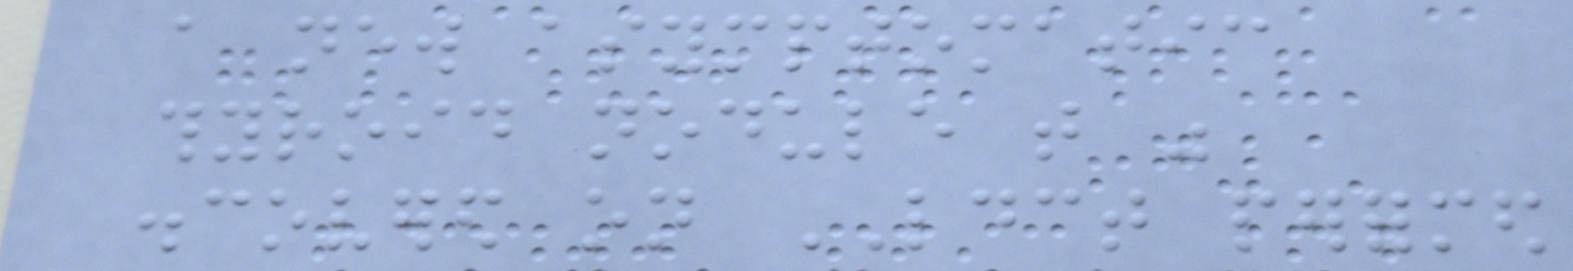a new asymptomatic
thyroid nodule that was
discovered on LDCT performed
